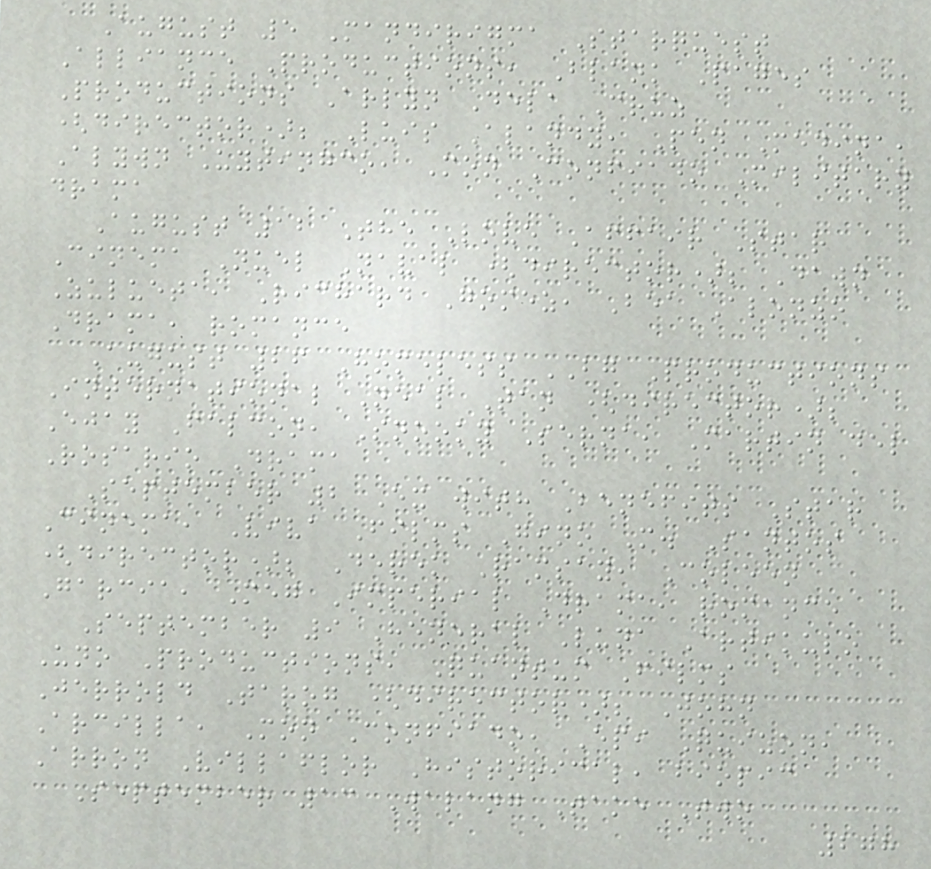August 5 Mandirigma Starquest
Alliance Productions, Blank Pages
Productions Arlyn Dela Cruz
(director); Luis Alandy, Pen Medina,
Alywn Uytingco, Mon Confiado Military
drama
August 12 The Love Affair Star
Cinema Nuel Naval (director); Dawn
Zulueta, Richard Gomez, Bea Alonzo
Drama, romance
August 26 Homeless BG Productions
International Neal Tan (director);
Ejay Falcon, Snooky Serna, Martin del
Rosario Drama
September 2 Ex with Benefits Star
Cinema, Viva Films Gino M. Santos
(director); Derek Ramsay, Coleen
Garcia, Meg Imperial Drama, romance
September 9 Heneral Luna Artikulo
Uno Productions, Quantum Films
Jerrold Tarog (director); John
Arcilla, Mon Confiado, Epi Quizon,
Arron Villaflor Historical, biopic
September 13 Walang Take Two
278
